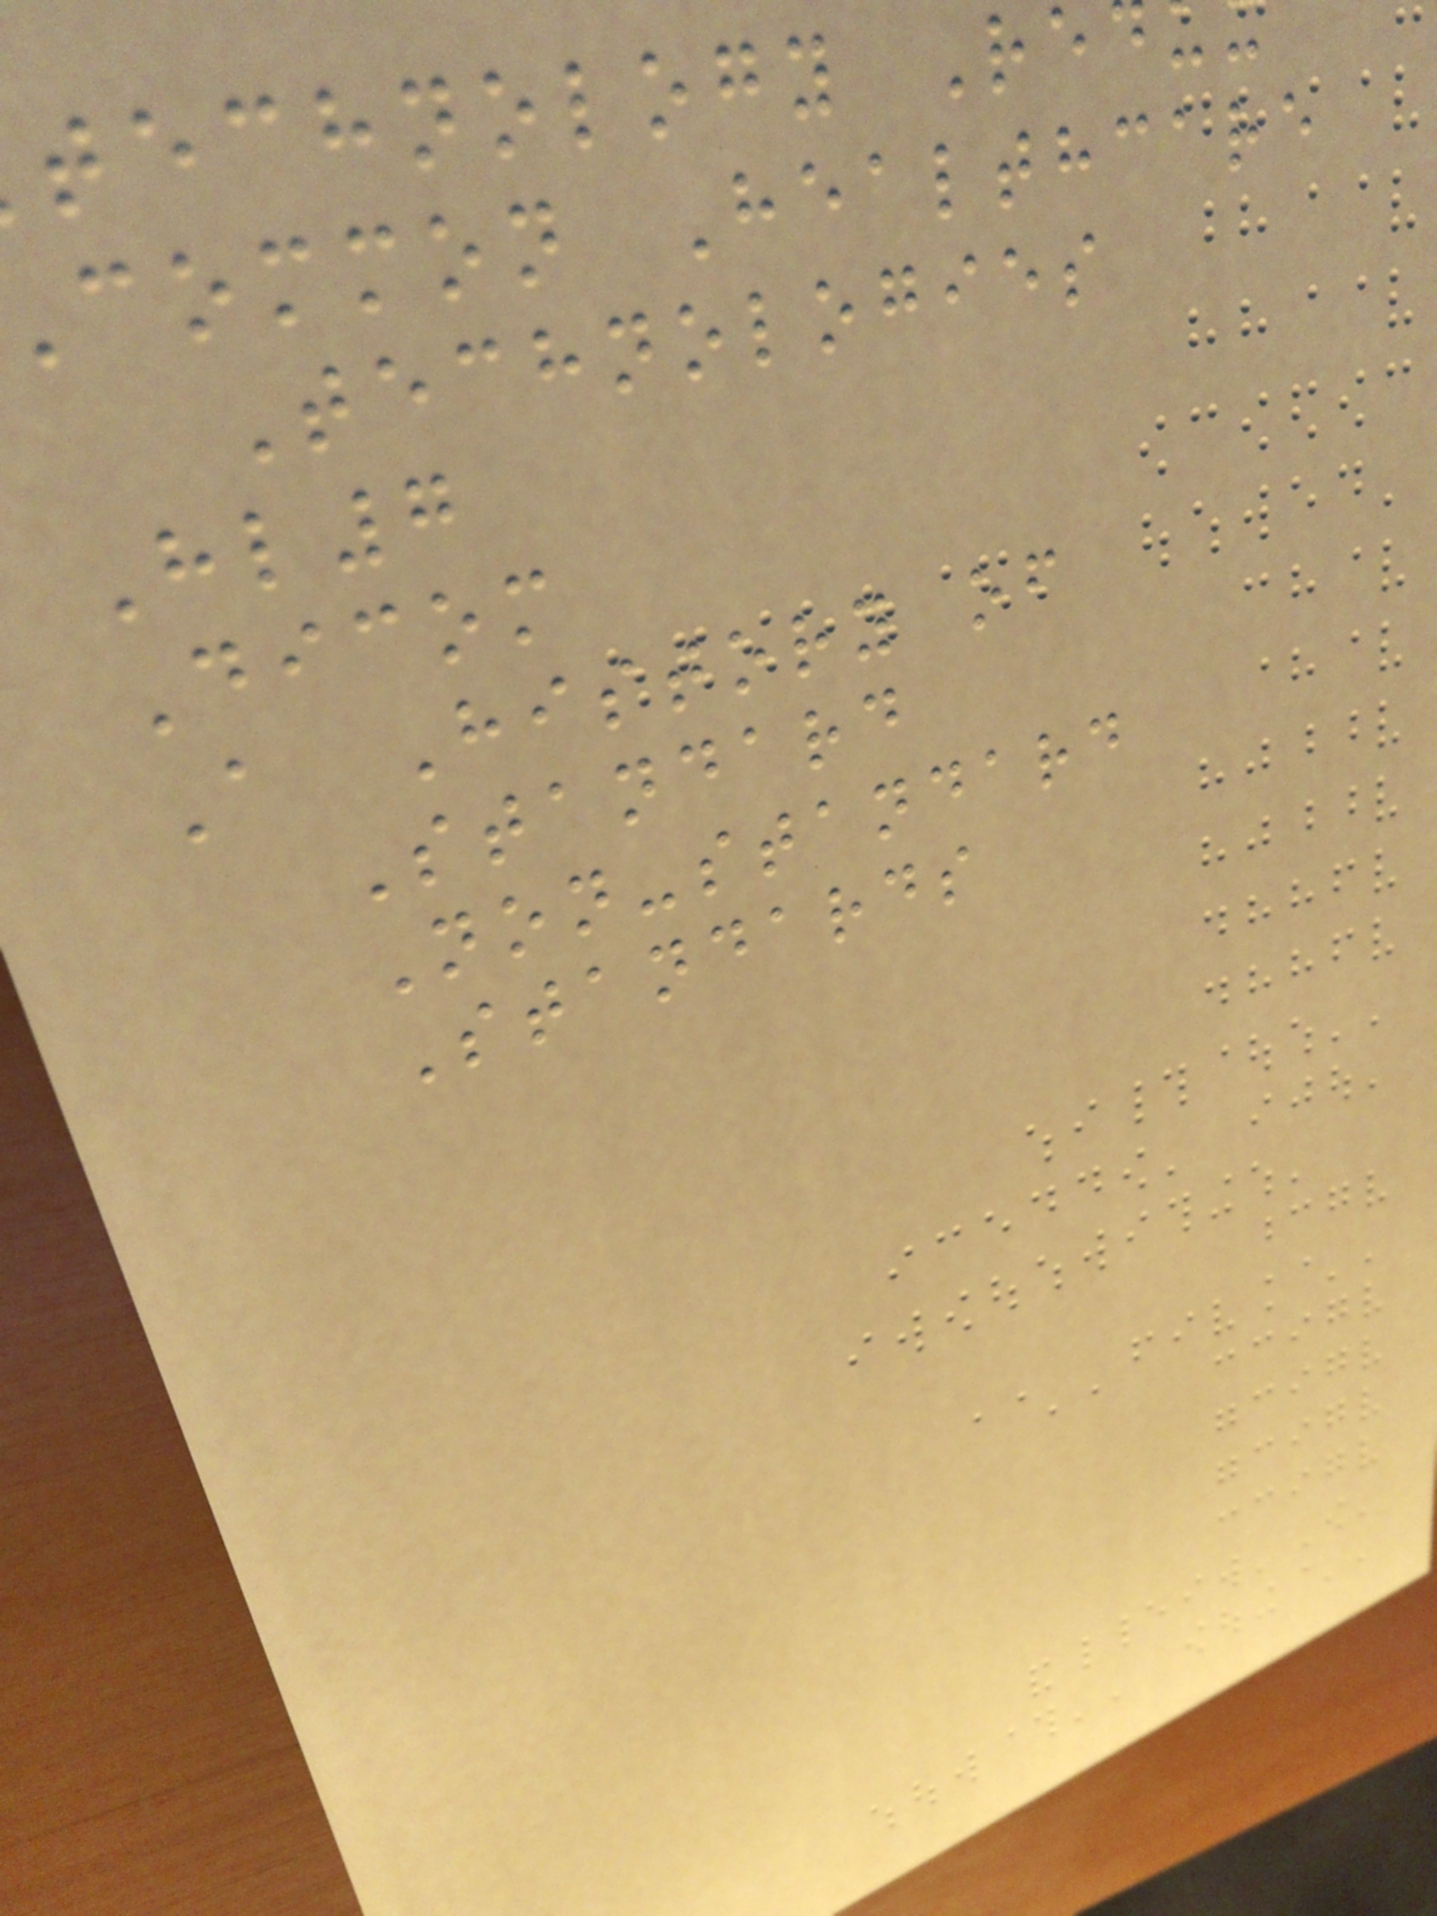technology Re
common Healthcare
Technologies
Hl7
Dicom
A History of
Standard
Non-standard
Standards
